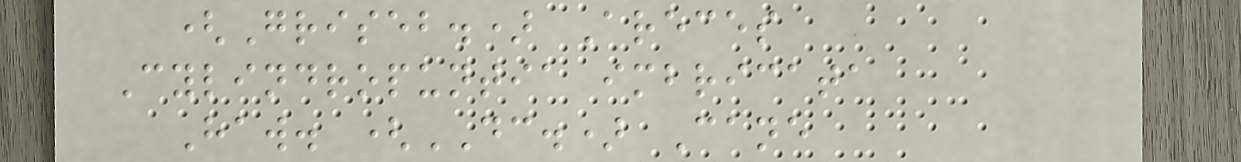(Griseb.) Areces
Cylindropuntia imbricata
Haw. (DC.) Cane
